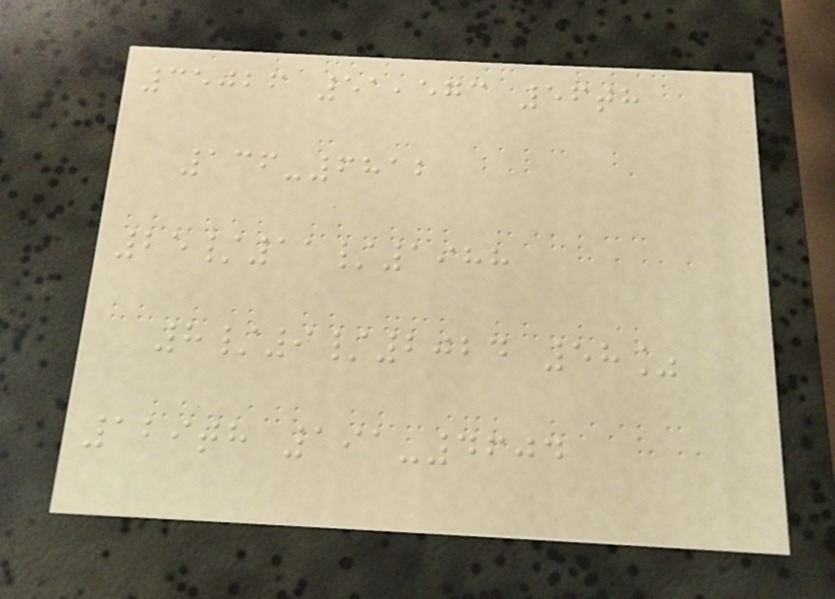35026 51,573 56th
136-6812
25/11/1988
8/9/2024 58%
129th 191-4604
